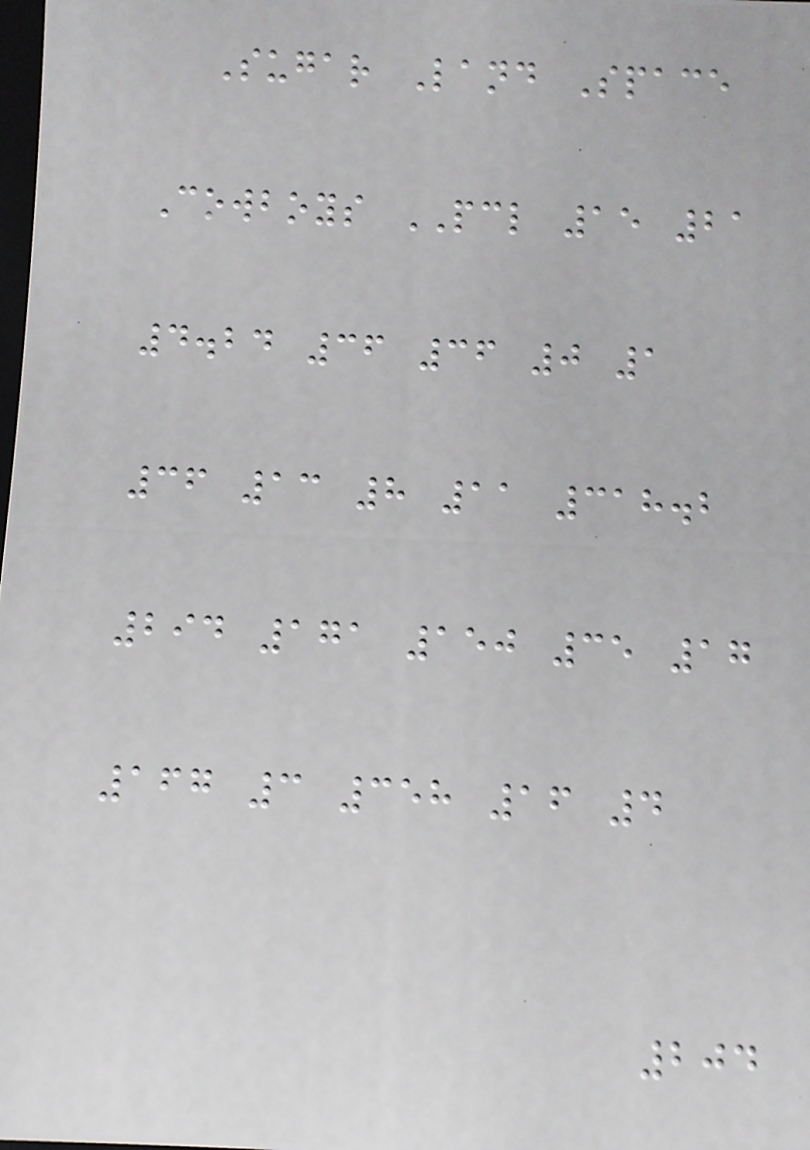Sugar Land Space
Cowboys PCL 15 21
4.24 36 36 0 1
36 13 8 11 318.2
294 171 150 35 17
167 3 358 16 4
204
